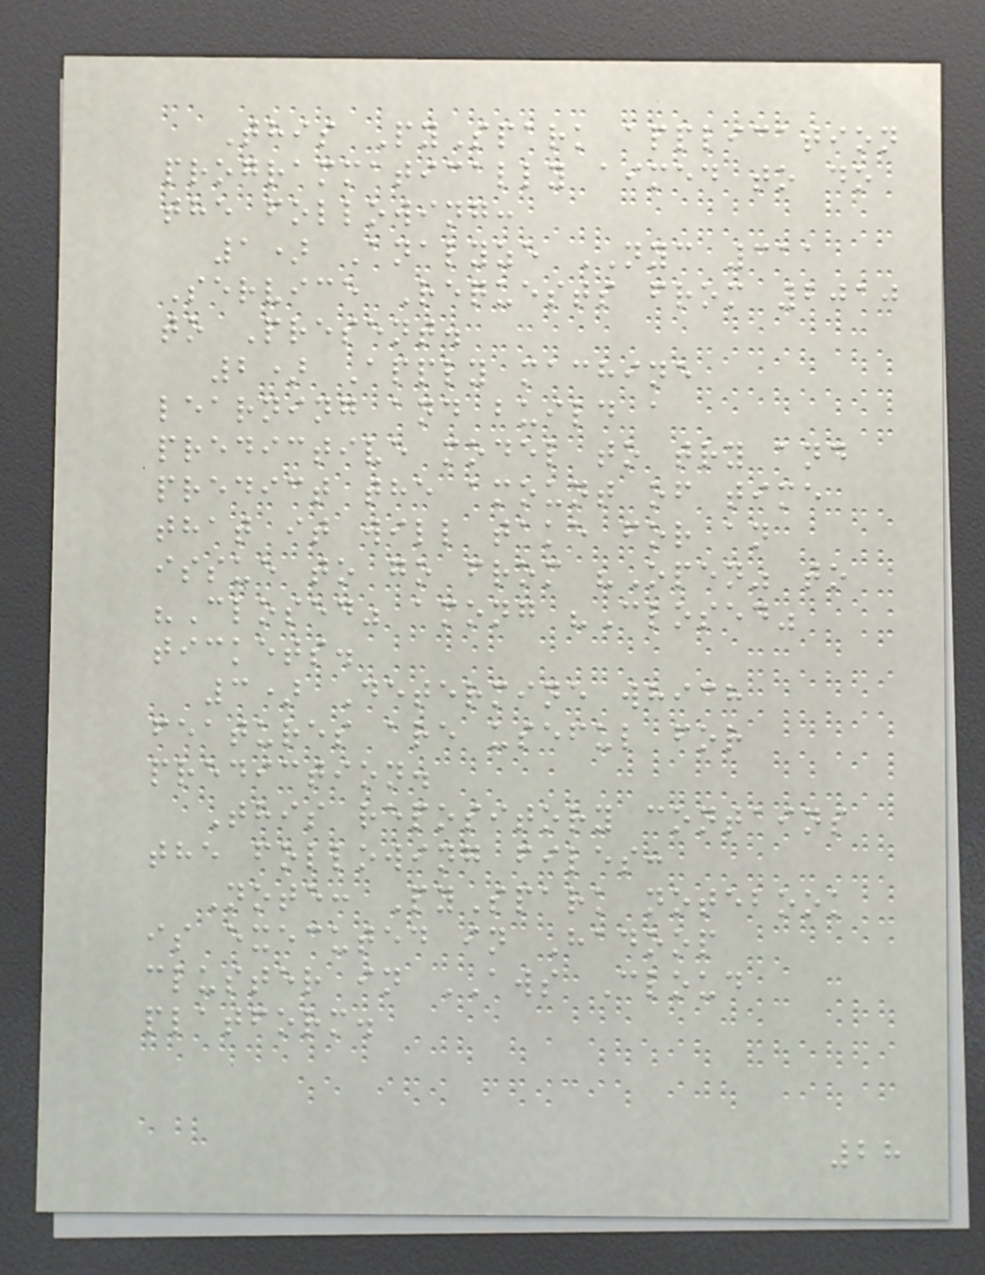This PySpark application
programmatically aimed to do
the following:
1) Analyze NYC 311
Service Requests from 2010
to Present.
2) Apply machine
learning and build a
predictive model to try and
predict the amount of time
that it will take for an
issue to go from "Open" to
"Closed" among "Closed"
tickets.
3) Determine which
features are useful for
prediction.
This repository contains
the following files:
Note: PySpark notebook
is executed in Hadoop
cluster in AWS Cloud
platform.
28
